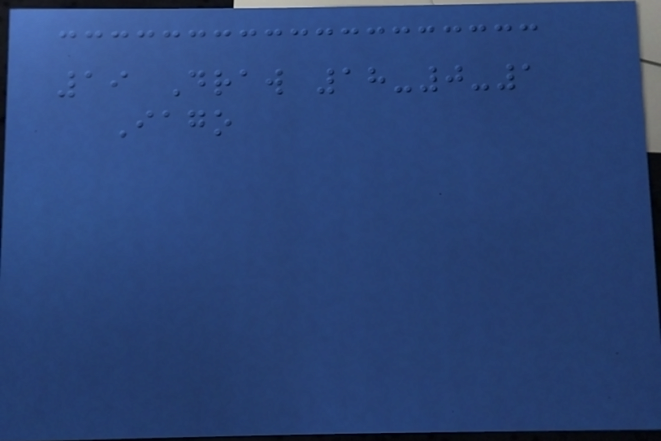19 Draw 18-0-1
Iago
